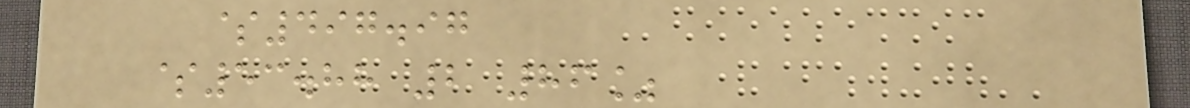$497.97
$53.88 2 86%
